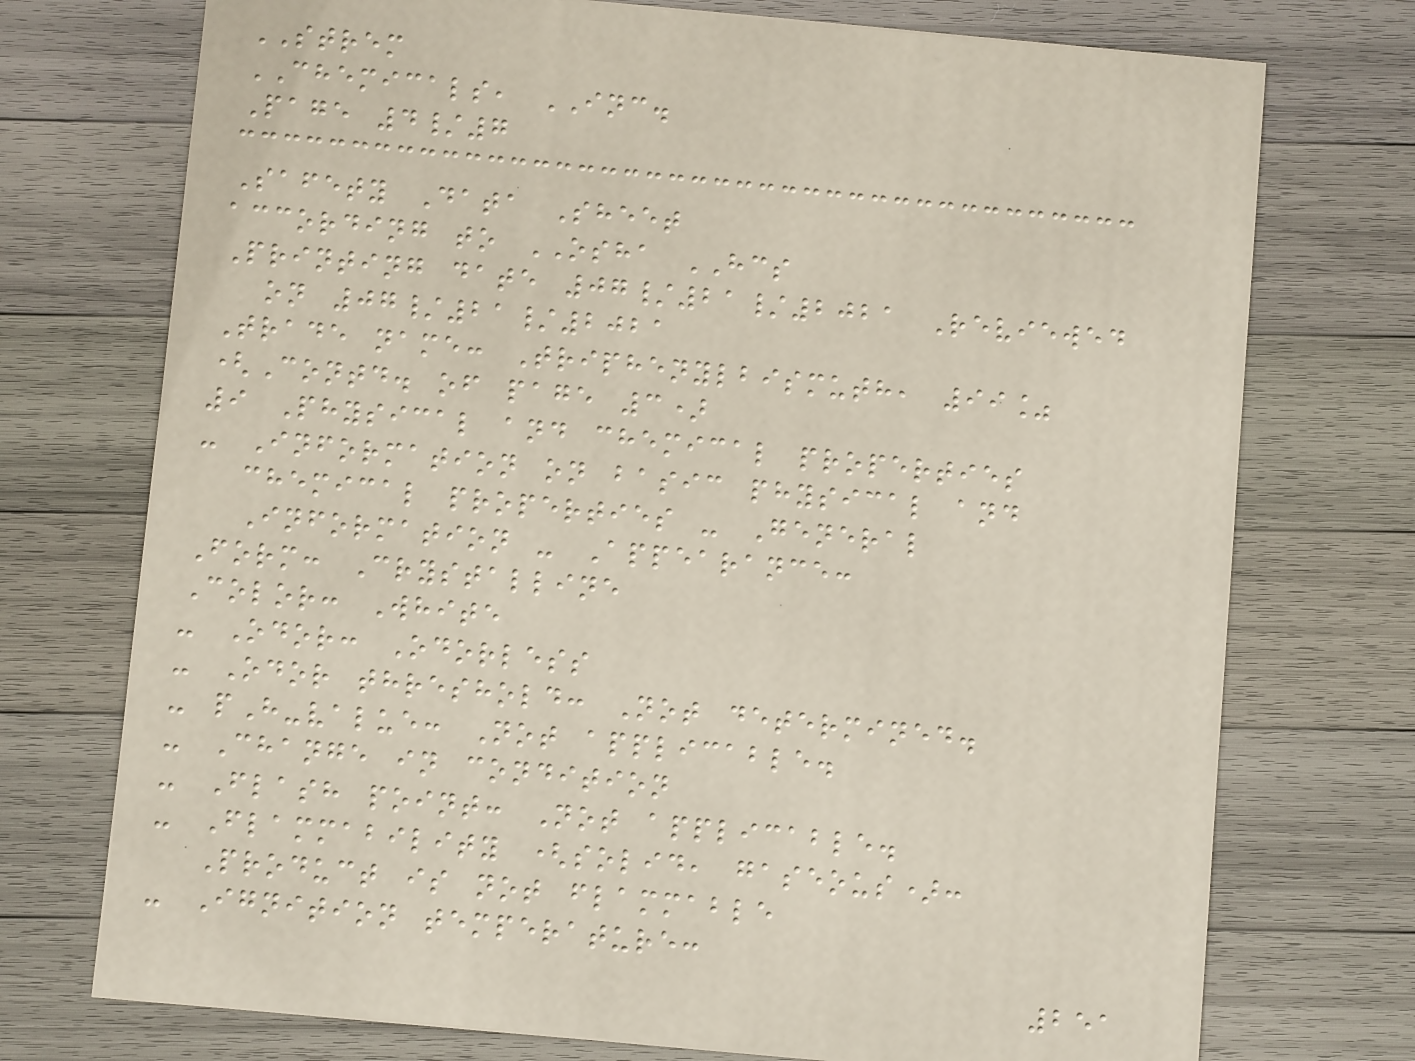STREM
CHEMICALS, INC.
Page 4/7
Safety Data Sheet
according to OSHA HCS
Printing date 07/21/2021 Reviewed
on 07/21/2021
Trade name: Triphenylbismuth, 99%
(Contd. of page 3)
9 Physical and chemical properties
- Information on basic physical and
chemical properties - General
Information - Appearance:
Form: Crystalline
Color: White
- Odor: Odorless
- Odor threshold: Not determined.
- pH-value: Not applicable.
- Change in condition
- Flash point: Not applicable.
- Flammability (solid, gaseous):
Product is not flammable
- Ignition temperature:
251
